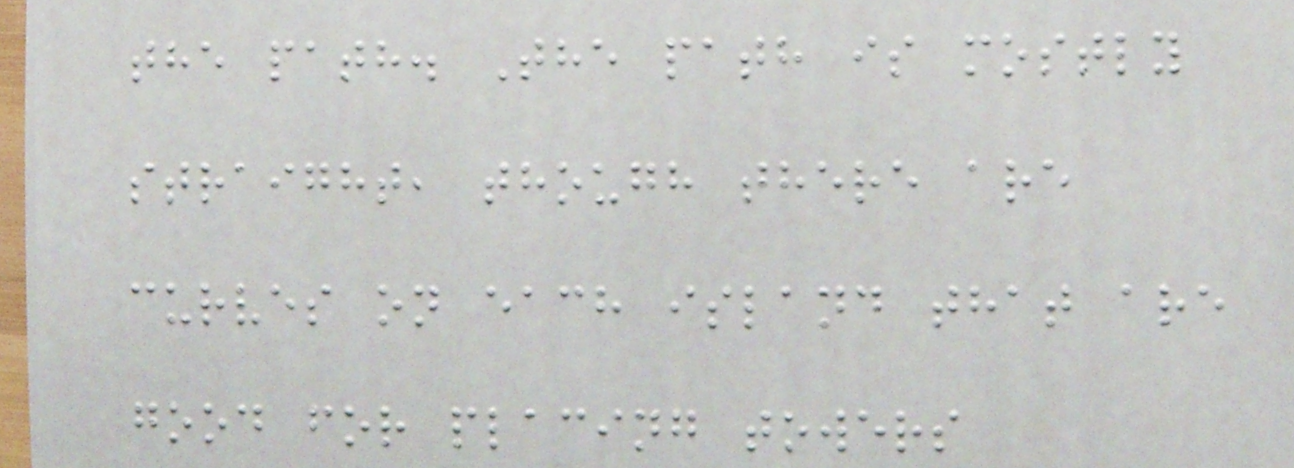the path. The path is mostly
straight, though there are
curves on each island that are
good for placing towers
